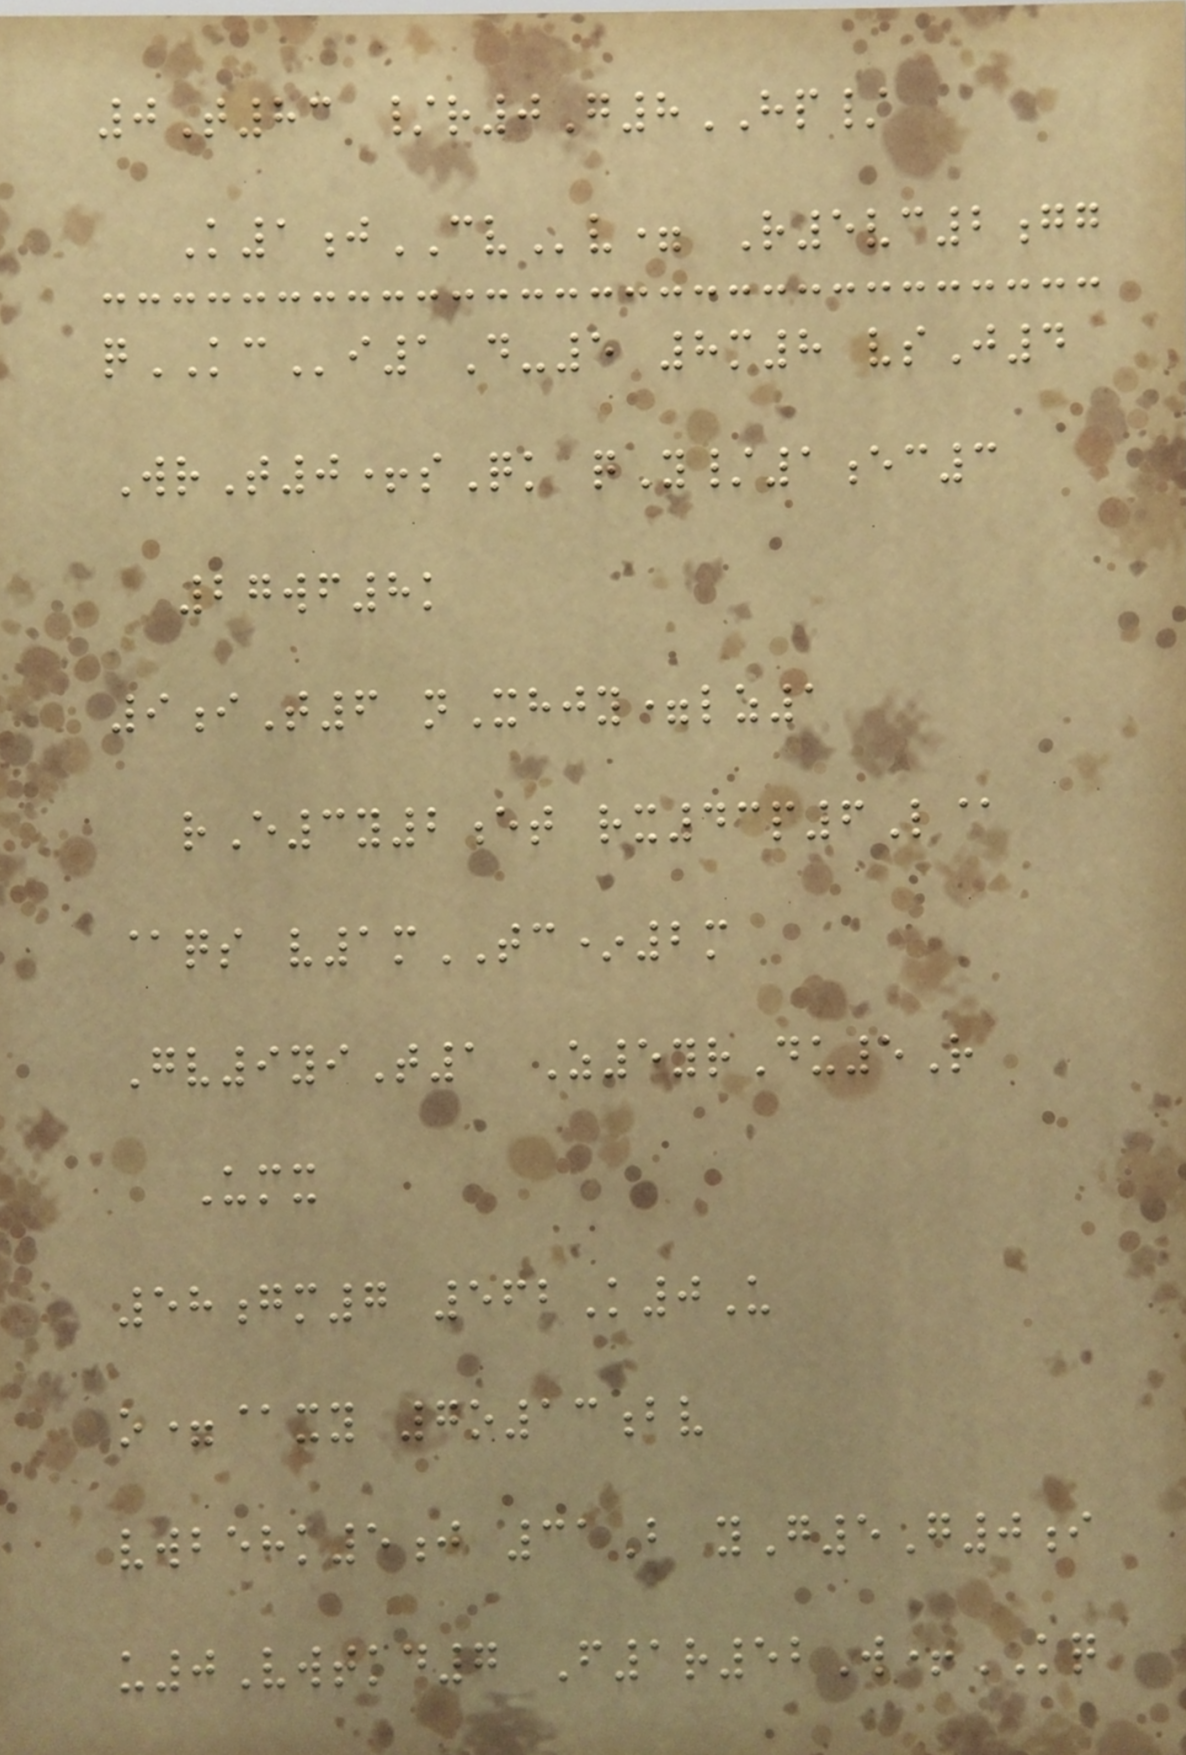0T83 /r0G8HP/
K1jCVv= R5vc2gg
qKCi1D-5 8m8 vsJ4
WrT0+sQk qY/1ec3
27wf8k
9iT6 nXhjy=lz1
rE3y2et rx43p6L@
@qs v1mTC*2m
Gv9yiT1 Z5yrDu5R
Umx
58gm7 562K0U
o=@xy 7o13bv
vwbehk5j 31B yG5G0i
u0Vwtkd7 F1r52W+KQ
